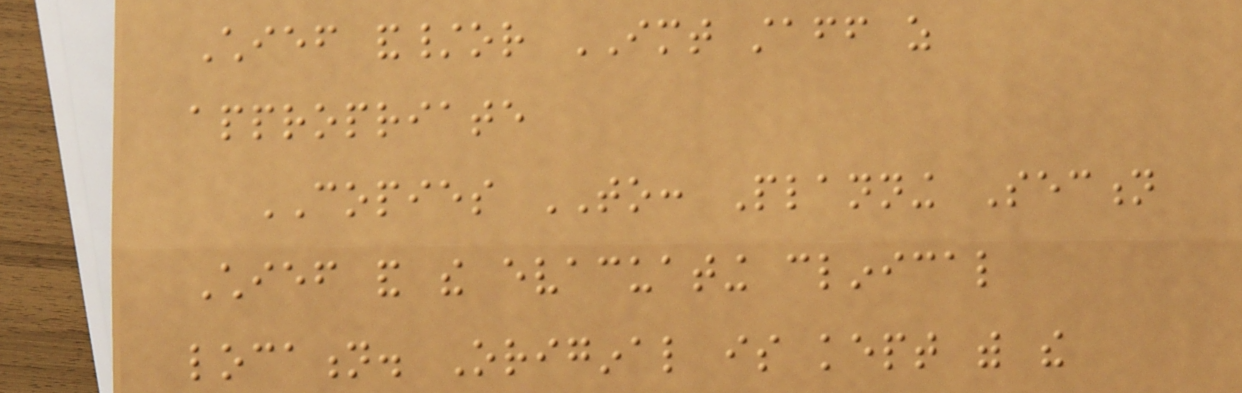Chief and/or IMT staff as
appropriate
COPIES TO: Planning Section
Chief and the evacuating clinical
location. Original is kept with the
